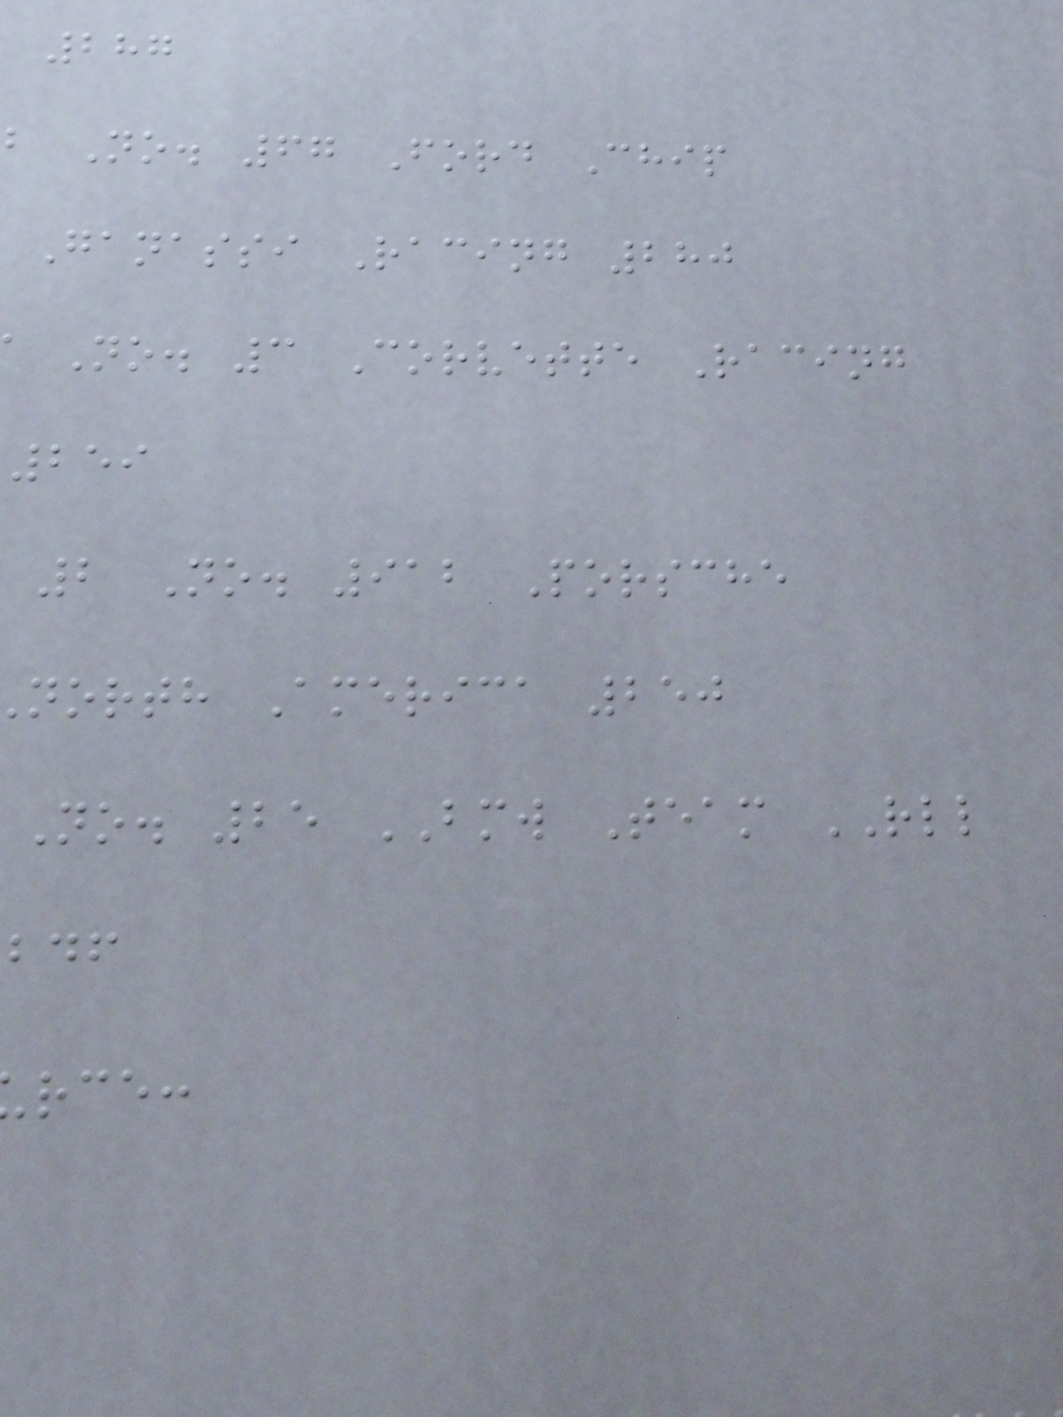287
b No. 67 Ford Chip
Ganassi Racing 280
No. 3 Corvette Racing
259
2 No. 912 Porsche
north America 250
No. 25 BMW Team RLL
rce:
